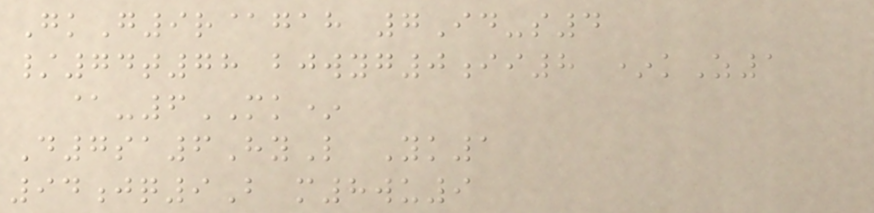GkG9r@gah 7Id-s4
/74t78 bjwyg0ii8 *kZ1
@-6MK*
D7sa6HyL Yk1
94jq9B m8wu9
